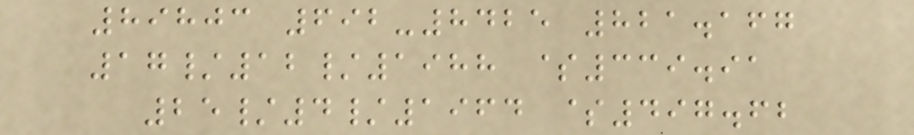89803 692-8425 821.167
17/12/1988 $339.91
25/4/1964 $497.62
